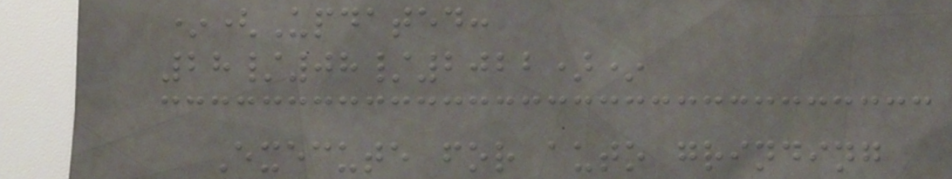*(Updated:
28/08/2022)*
Execute for auto grinding
